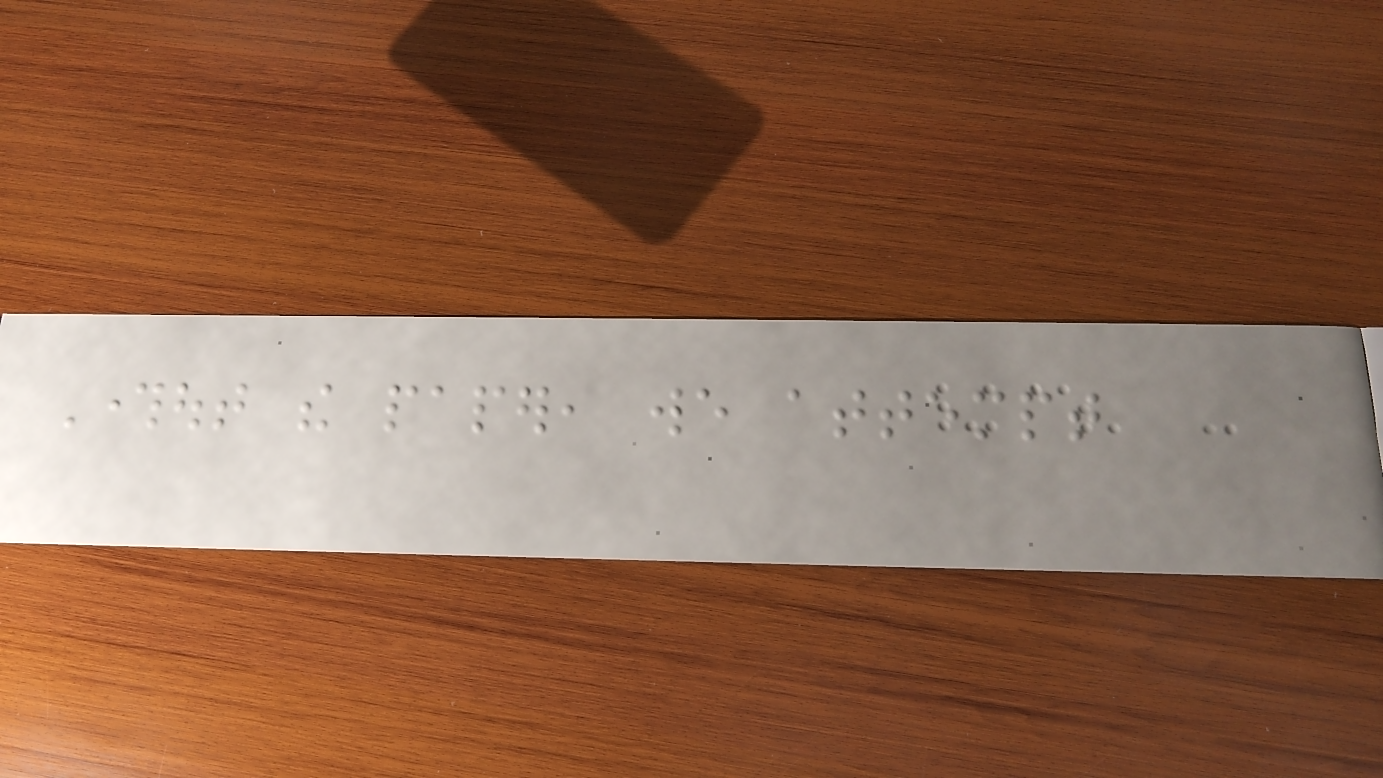Throughout the paper, we attempt
